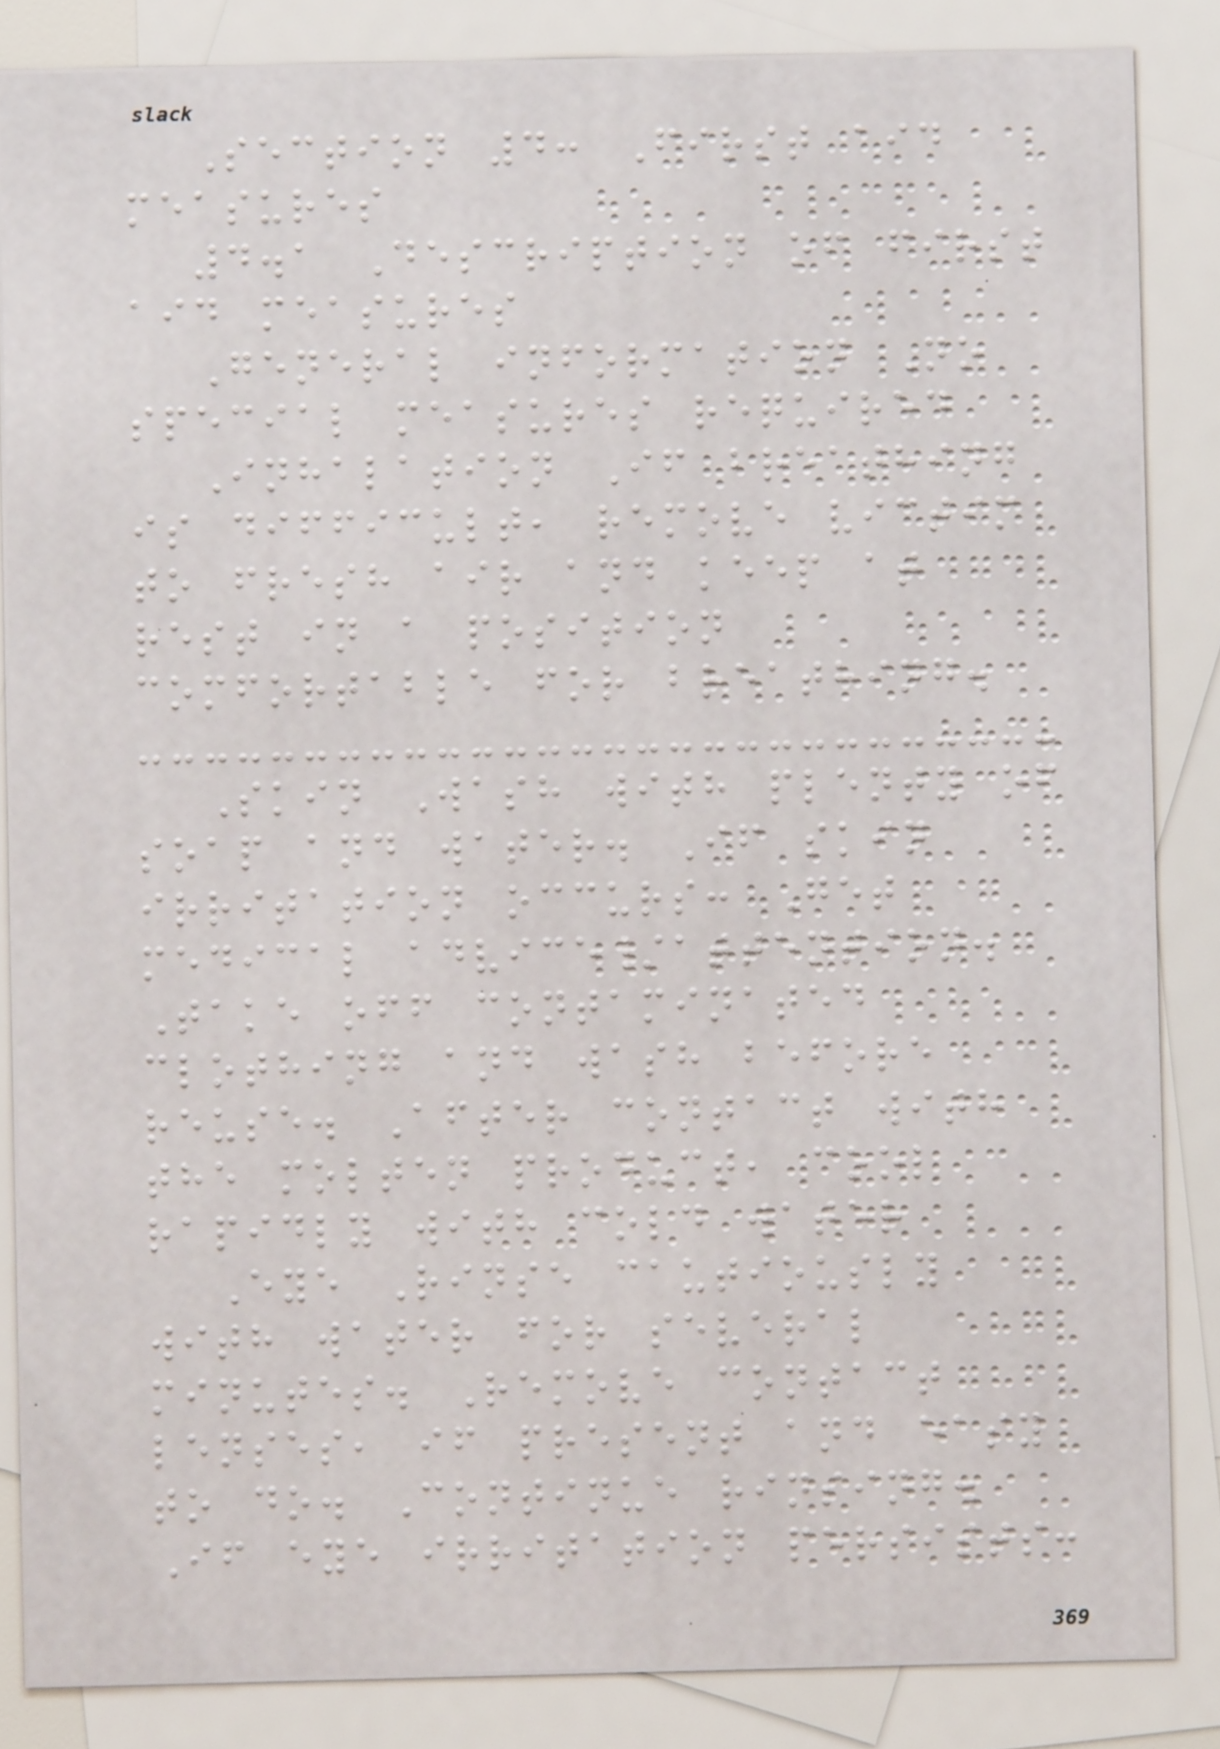Section 4: First aid
measures
4.1 Description of first
aid measures
General information No
special measures required
Inhalation If breathing
is difficult, remove victim
to fresh air and keep at
rest in a position
comfortable for breathing.
Skin Wash with plenty of
soap and water. If skin
irritation occurs: Get
medical advice/attention.
Take off contaminated
clothing and wash before
reuse. After contact with
the molten product, cool
rapidly with cold water
Eye Rinse cautiously
with water for several
minutes. Remove contact
lenses, if present and easy
to do. Continue rinsing.
If eye irritation persists:
